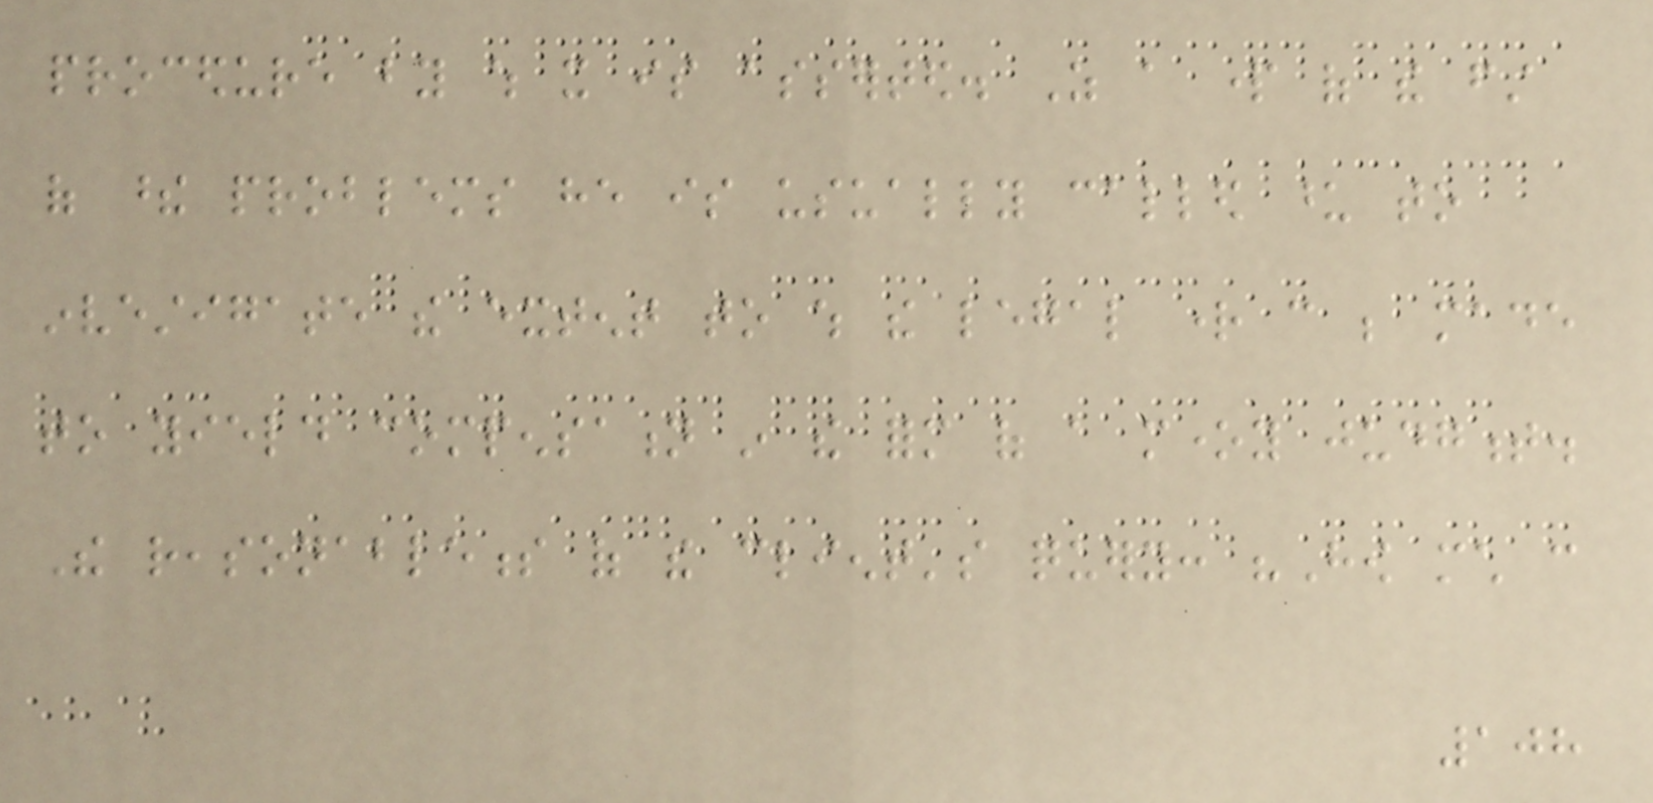procedure by which it is asserted. As a part of the first
of these problems he is usually called upon to
investigate the extent to which the legal right can be made
to yield compensation in the form of a money judgment.
The reasonableness of the client's query: "How much can
108
